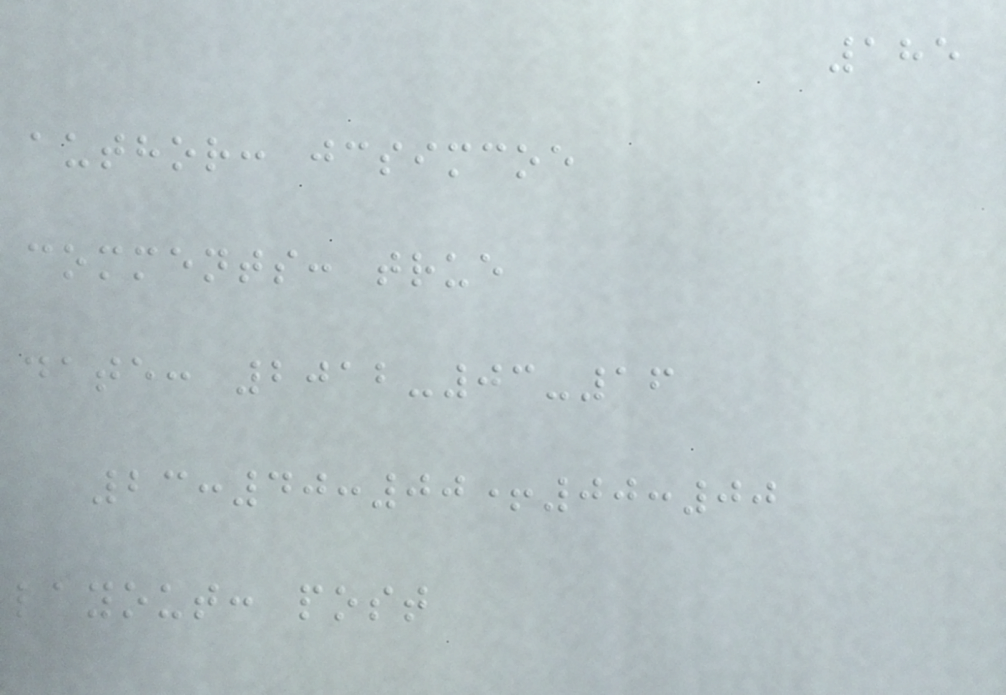185
author: jcsimcoe
comments: true
date: 2012-03-16
23:40:00+00:00
layout: post
